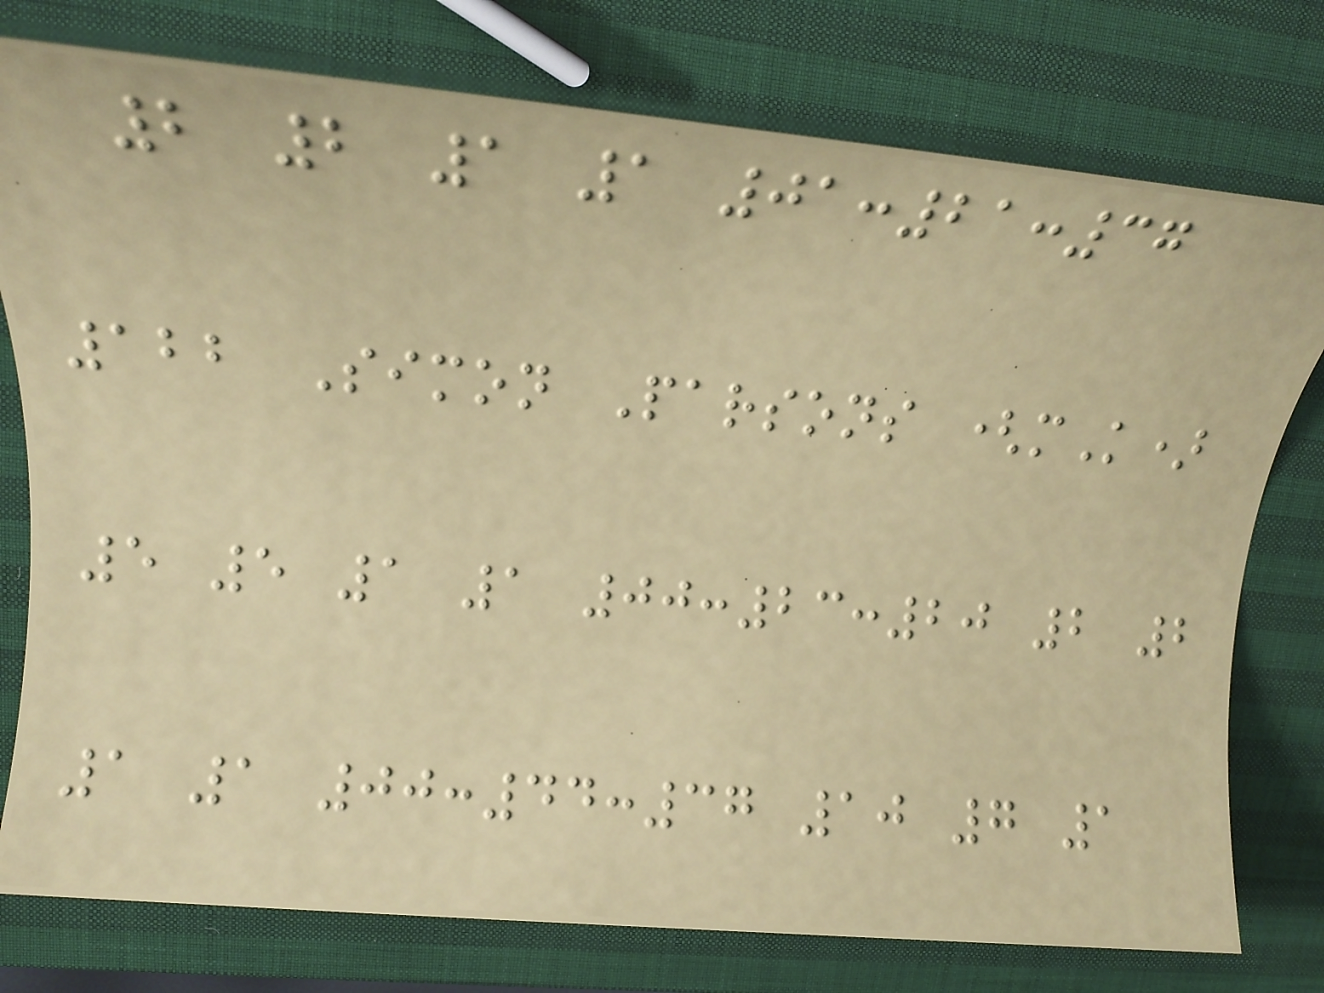2 2 1 1 01:21:37
122 Simon Parsons (mK)
5 5 1 1 00:23:20 2 2
1 1 00:44:37 10 7 1
